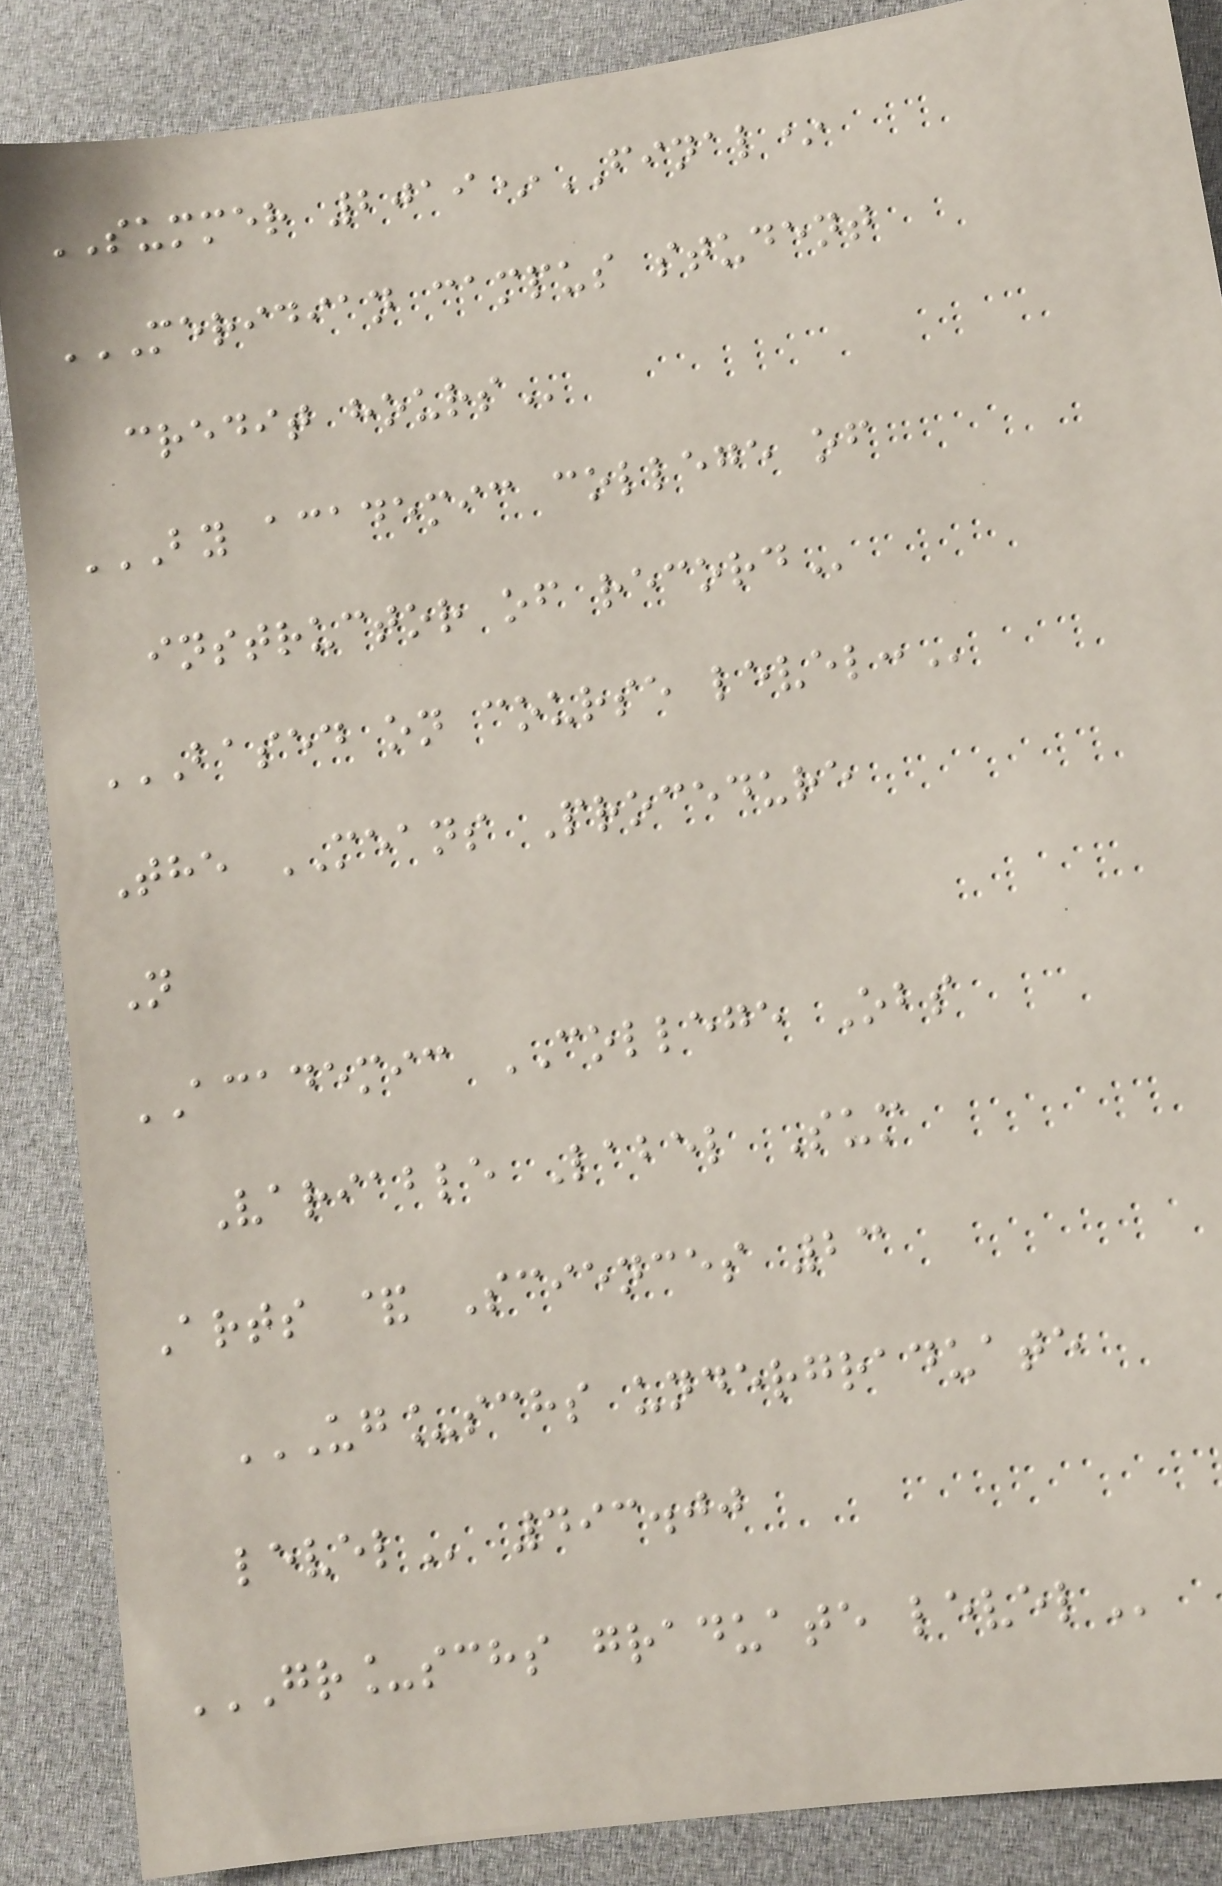SUMMER 2019*FINAL*
MERIDIAN CAMPUS STUDENT
CREDIT HOURS
BY ACADEMIC COLLEGE OF
INSTRUCTOR OF RECORD
BASED ON COURSE LEVEL:
The MEANS Procedure
N
ACADEMIC COLLEGE Obs
Variable Label Sum
Arts & Sciences 23
UG_SCHS UNDERGRADUATE
LEVEL 493.00
GR_SCHS GRADUATE LEVEL
